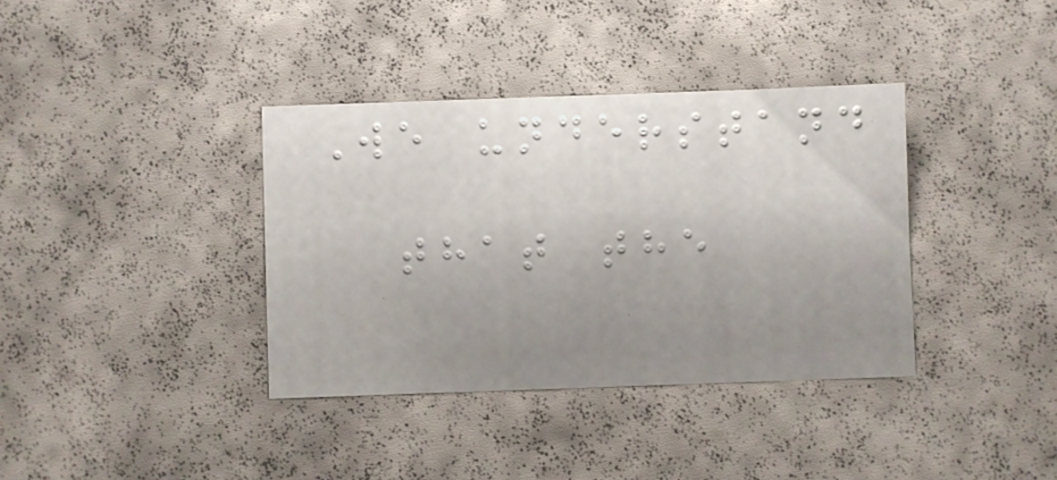We understand
that the
